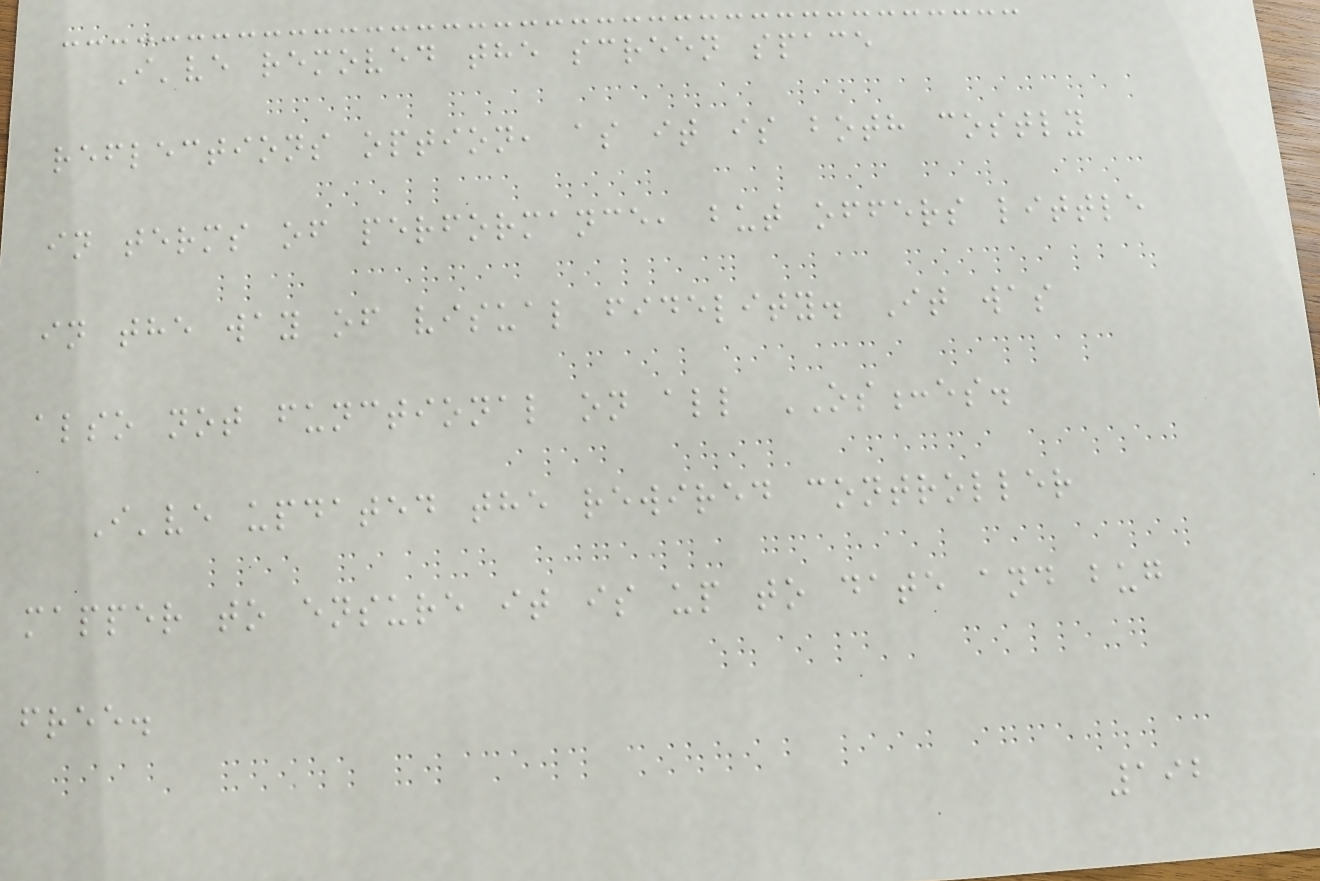I've removed the screen space
reflections option, as it is both costly
in terms of performance, but offers little
in the way of visual fidelity. It was
also not functional on all OS:es.
I've updated the rewired controller
mapper to ensure it is up to date and bug
free.
192
